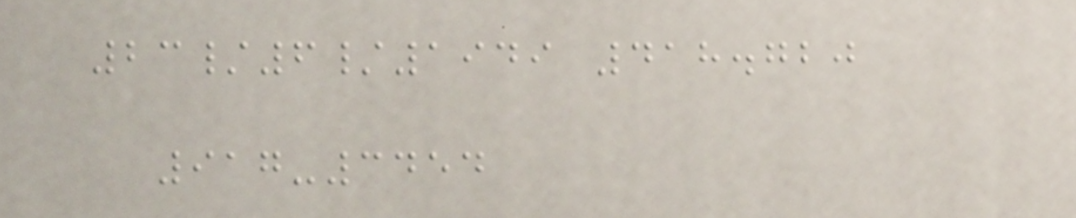23/6/1949 418.720
917-3454
